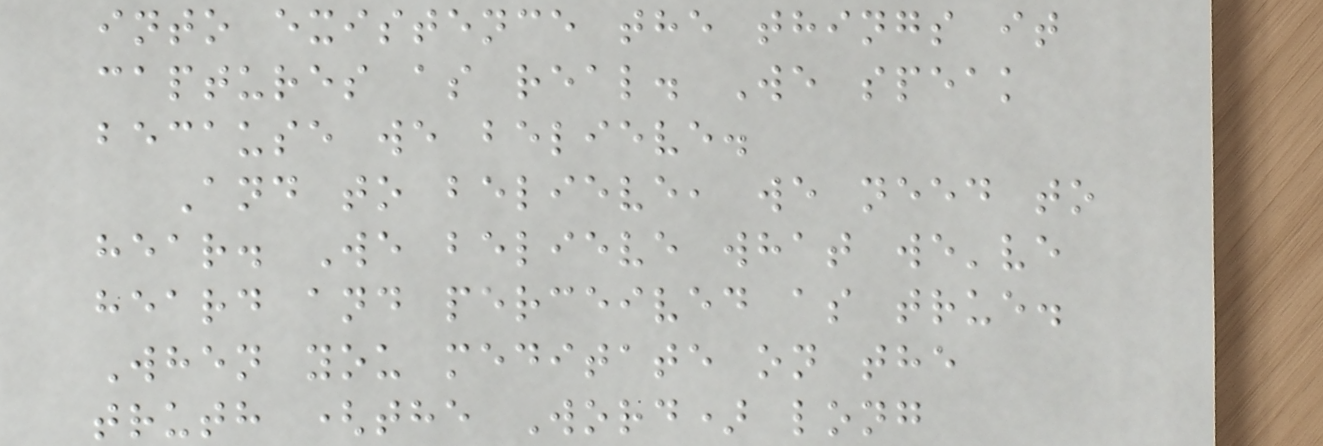into existence the things it
captures as real. We speak
because we believe.
And to believe, we need to
hear. We believe what we've
heard and perceived as true.
When you meditate on the
truth (the Word) long
